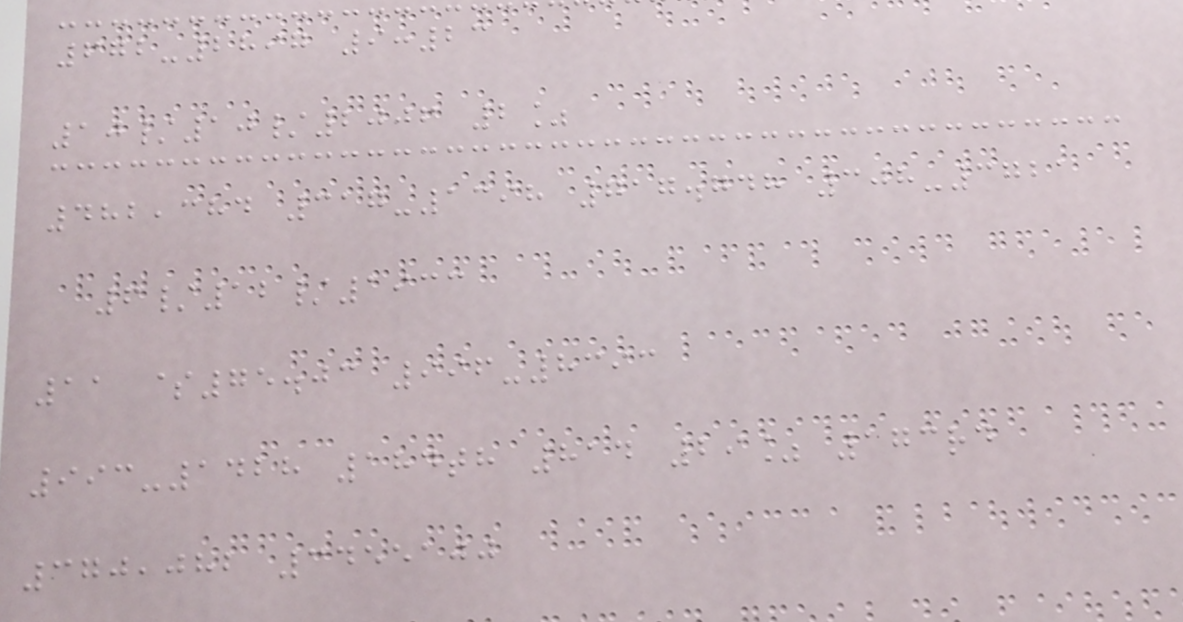672-2897 9:23
10/10/2006 2%
482,384 317-1398 717.748 308-3721
6/12/1933
11 $75.03 996-8393
993-1428 184th 814 29% 173rd
370,082 3455100
